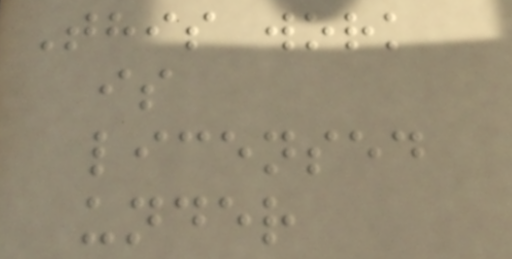This work
is
licensed
under
